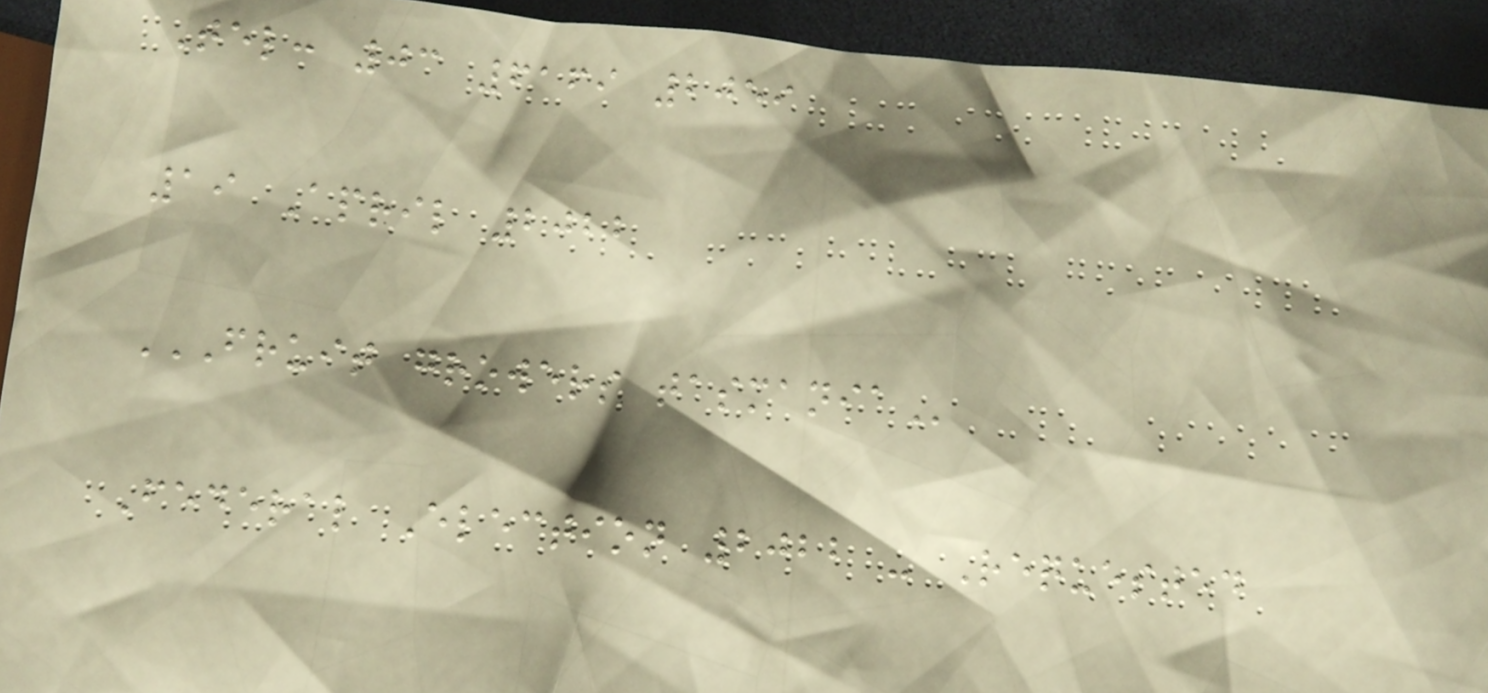Tel: 03 6169 2059
19 April 2022
FRUIT GROWERS TASMANIA
Federal Election 2022 - Requested
